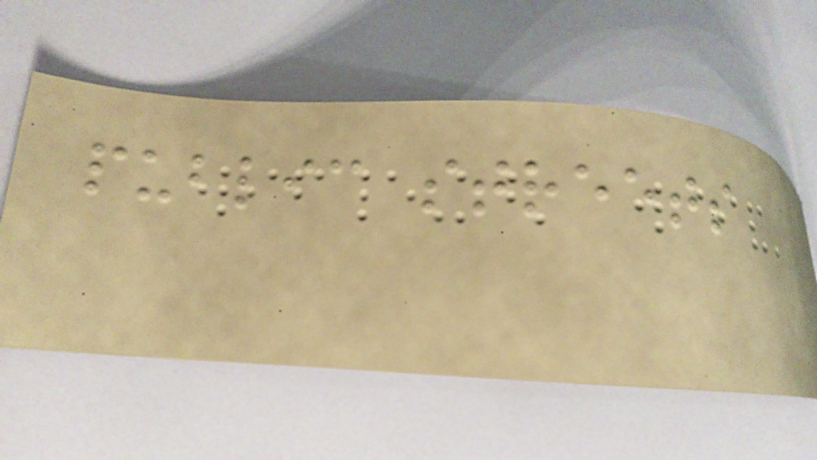public streets
